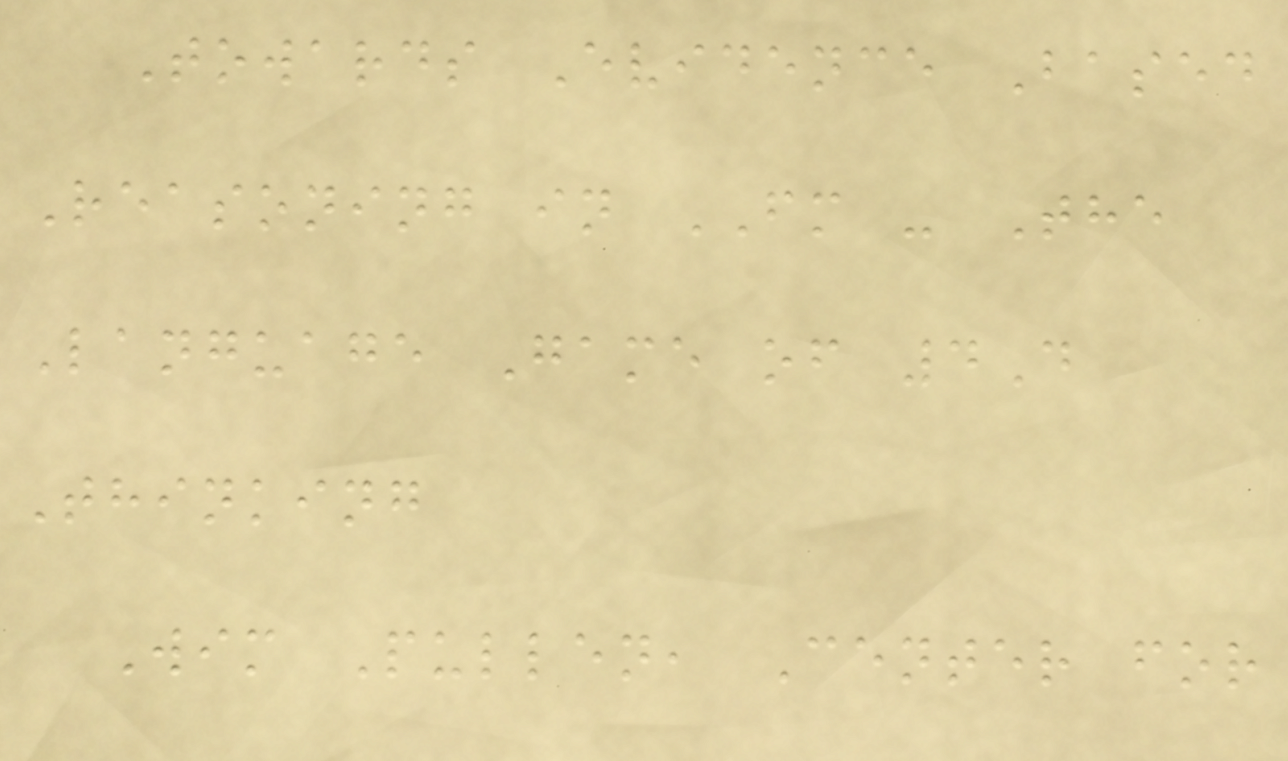Towards Evidence Based
Reasoning in FM - The
Language Game of 4D
Thinking
Wim Pullen, Center for
